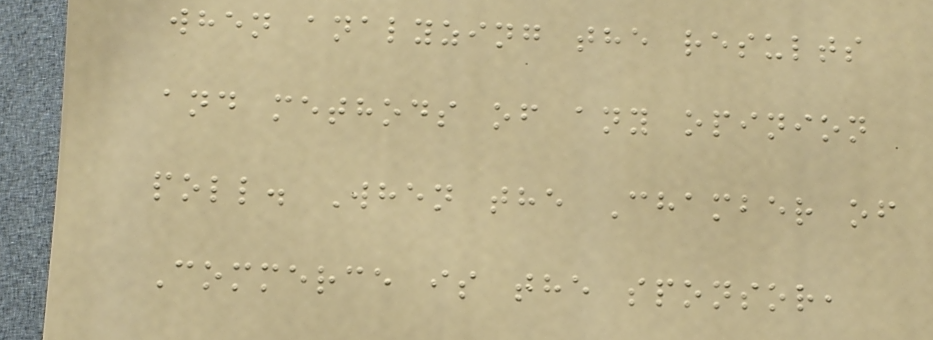when analyzing the results
and methods of any opinion
poll. When the Chamber of
Commerce is the sponsor,
